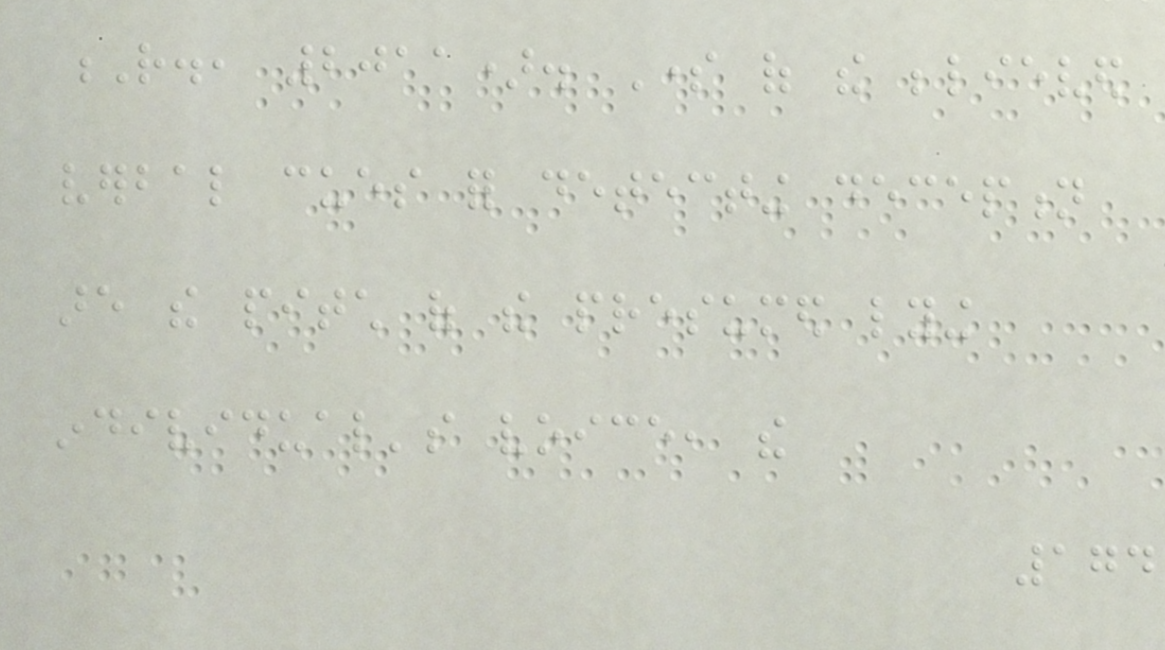R., 2011). Some of the believed
verbal cues for detecting deception
are the pitch of the presumed lying
individual's voice, the
174
